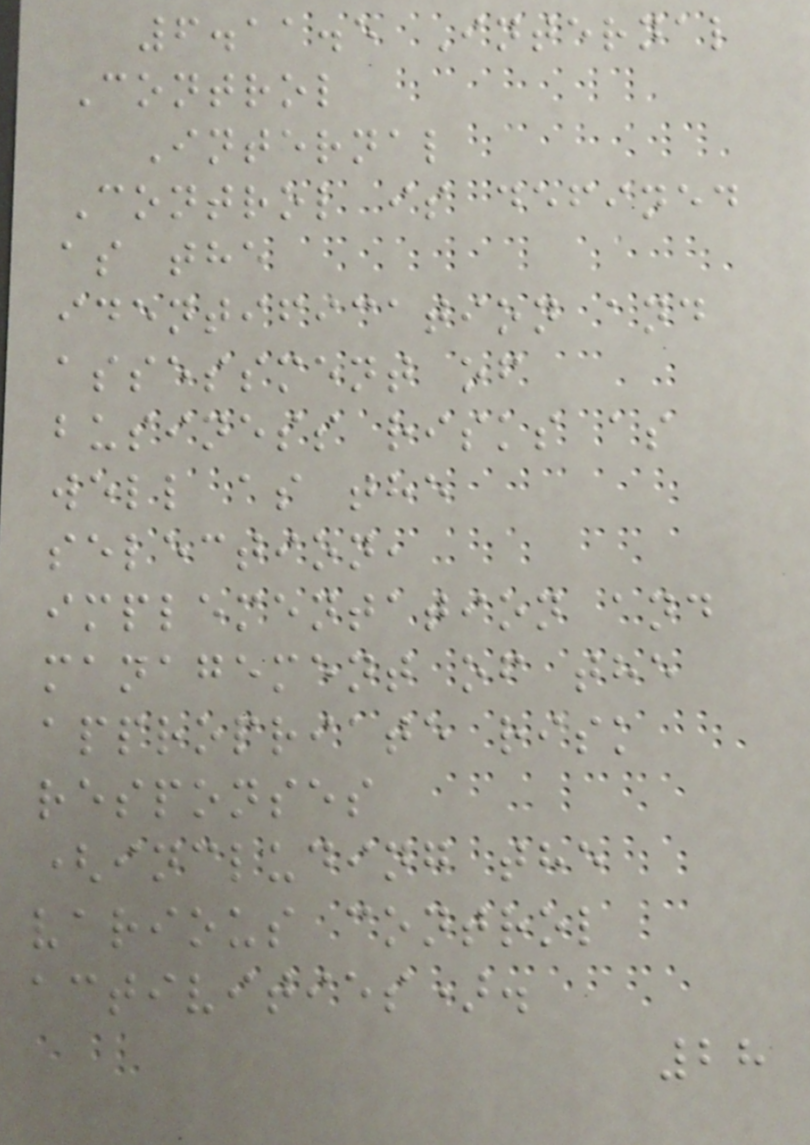6.11.5 Internal
Control
Internal
Control is defined
as the
identification and
assessment of
business risks as
well as the
selection,
implementation and
management of the
appropriate risk
responses
(including the
various control
activities).
28
